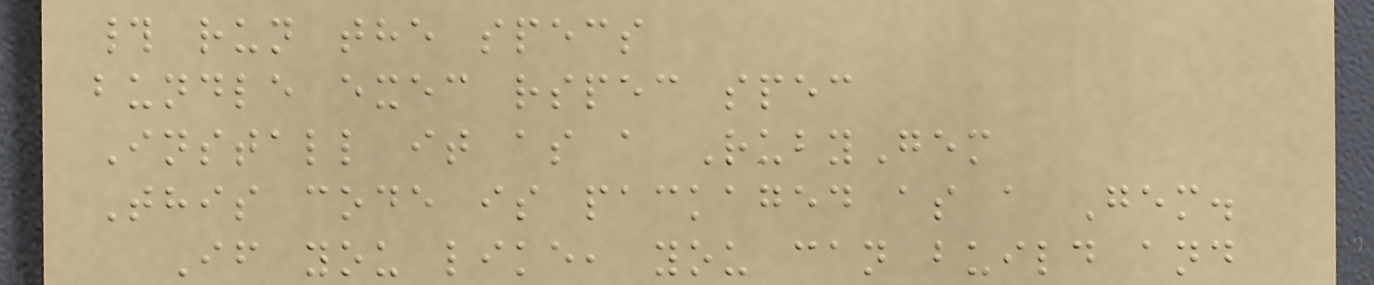# run the specs
bundle exec rspec spec
Install it as a RubyGem
This code is packaged as a Gem.
If you like, you can build and
